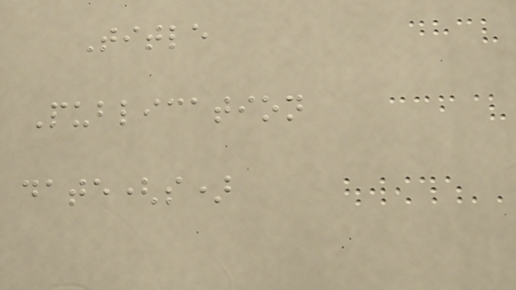Title
Publication
date(s)
